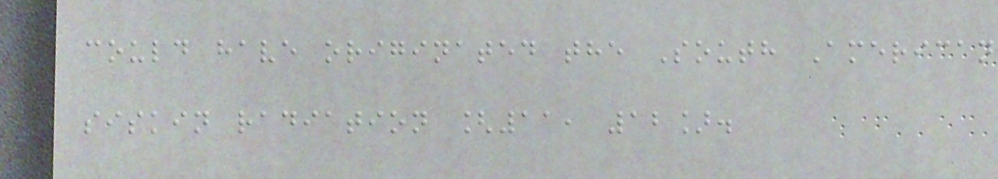could have originated the South American
siskin radiation [11, 12].
